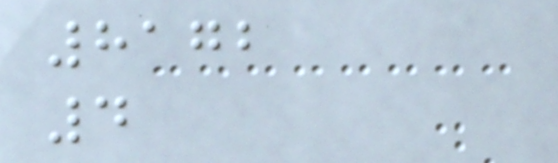8172
4
